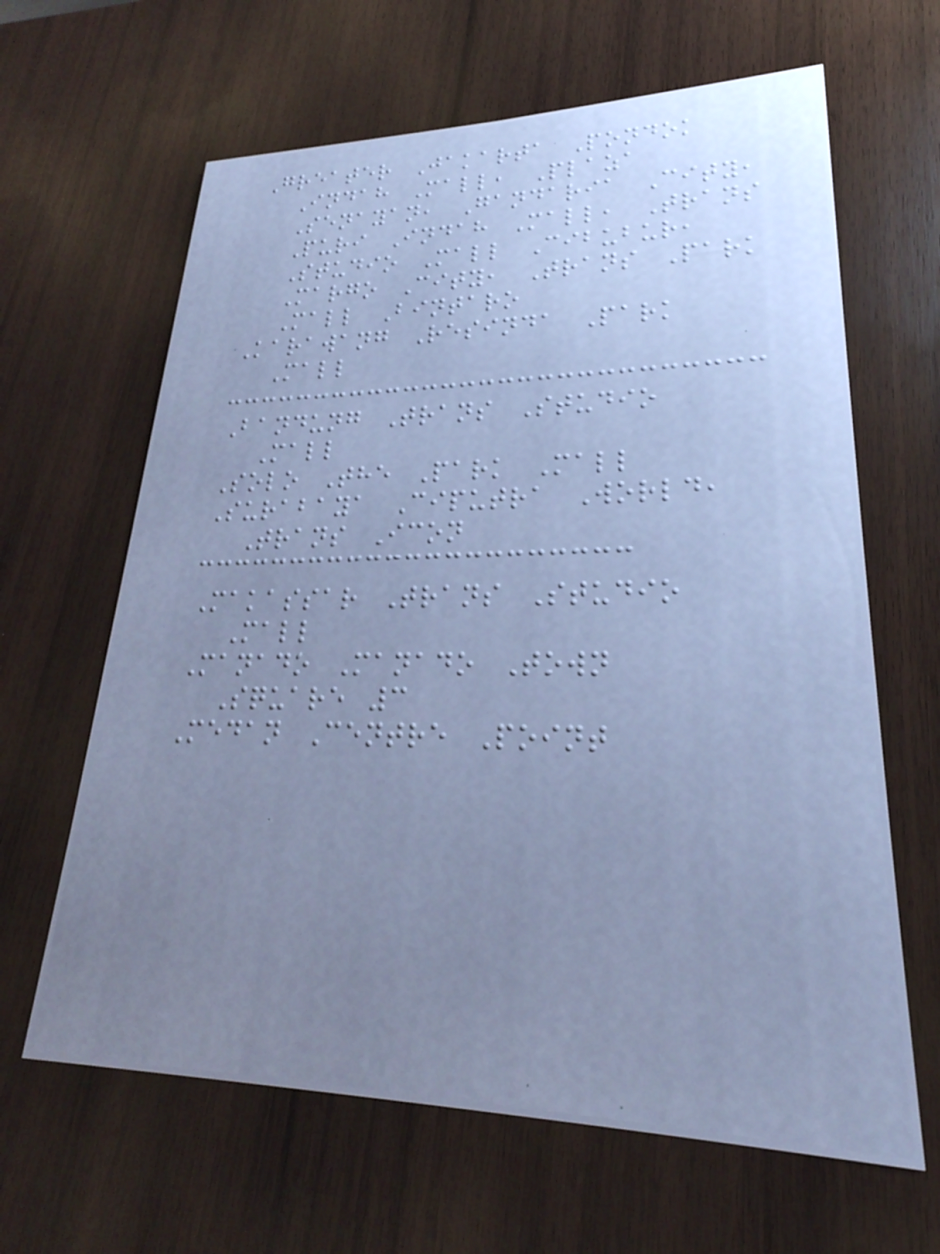Greater Jakarta Pondok
Indah Mall, Plaza
Senayan, Gandaria City,
Puri Indah Mall, Trans
Studio Mall Cibubur,
Margo City, Trans Park
Mall Bintaro
Karawang Resinda Park
Mall
Bandung Trans Studio
Mall
Solo The Park Mall
Surabaya Ciputra World,
Trans Icon
Makassar Trans Studio
Mall
Manado Manado Town
Square 3
Medan Centre Point
